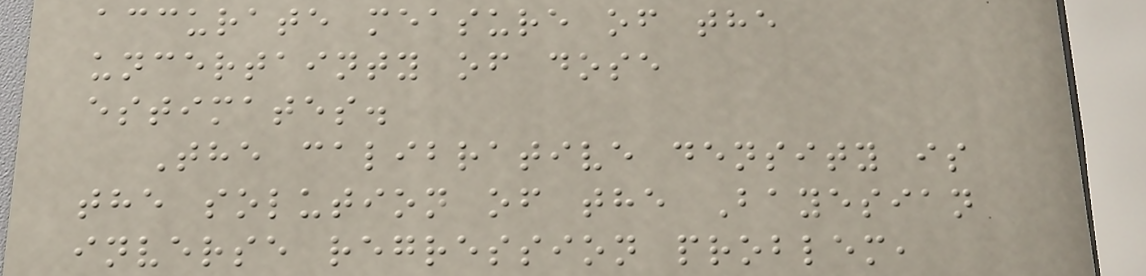accurate measure of the
uncertainty of dose
estimates.
The calibrative density is
the solution of the Bayesian
inverse regression problem,
